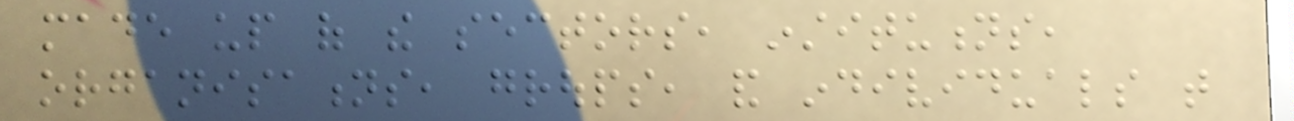made up of the sectors, institutions,
organisations, groups, and individuals that
